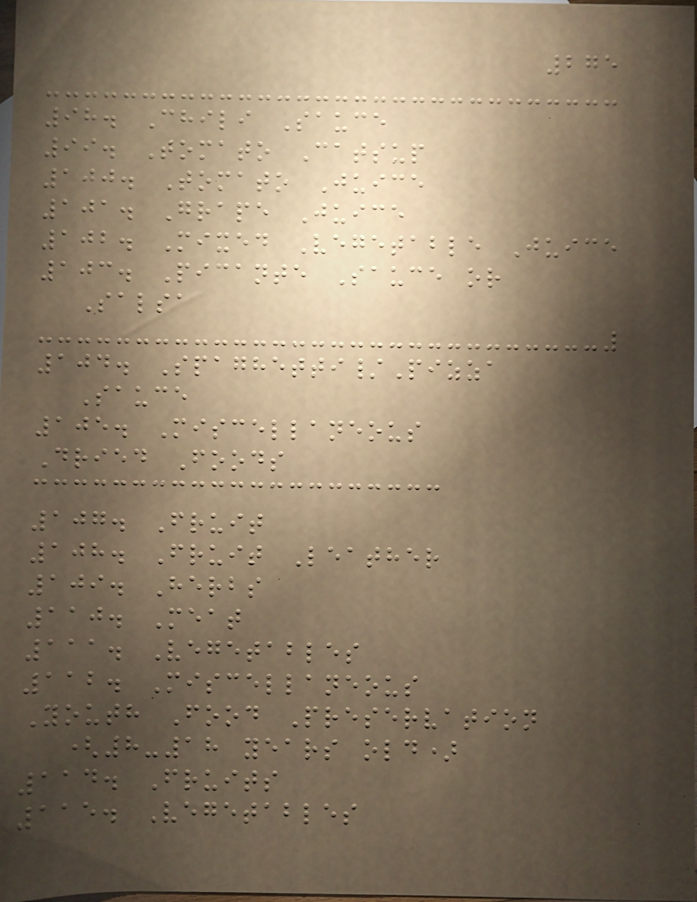275
98. Chili Sauce
99. Tomato Catsup
100. Tomato Juice
101. Grape Juice
102. Mixed Vegetable Juice
103. Picante Sauce or
Salsa
104. Spaghetti/Pizza
Sauce
105. Miscellaneous
Dried Foods
107. Fruit
108. Fruit Leather
109. Herbs
110. Meat
111. Vegetables
112. Miscellaneous
Youth Food Preservation
(8-18 years old)
114. Fruits
115. Vegetables
